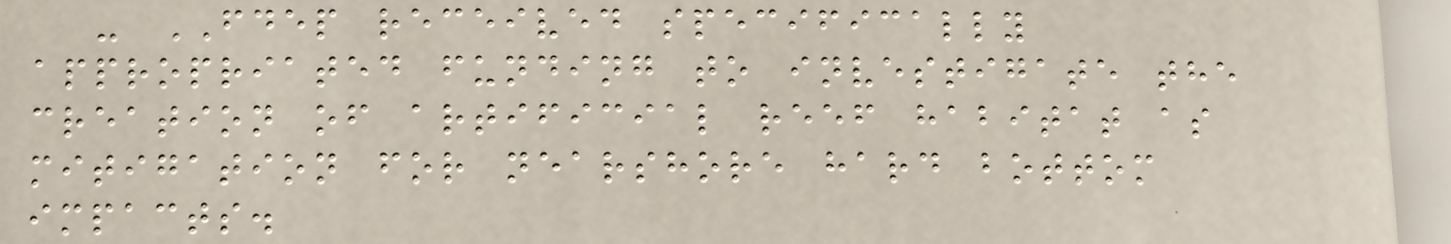- FDEP received specifically
appropriated funding to investigate the
creation of artificial reef habitat as
mitigation for nearshore hard bottom
impacts.
